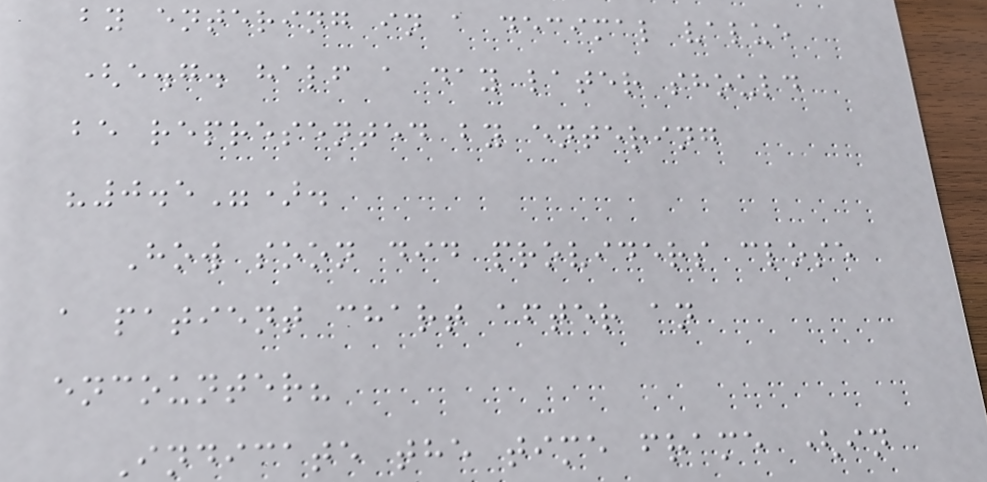by entering in a decimal value
(e.g. half a day later should
be represented by entering
"0.5").
How soon did providers close
a patient chart after an
encounter?
Indicate the time frame (in
